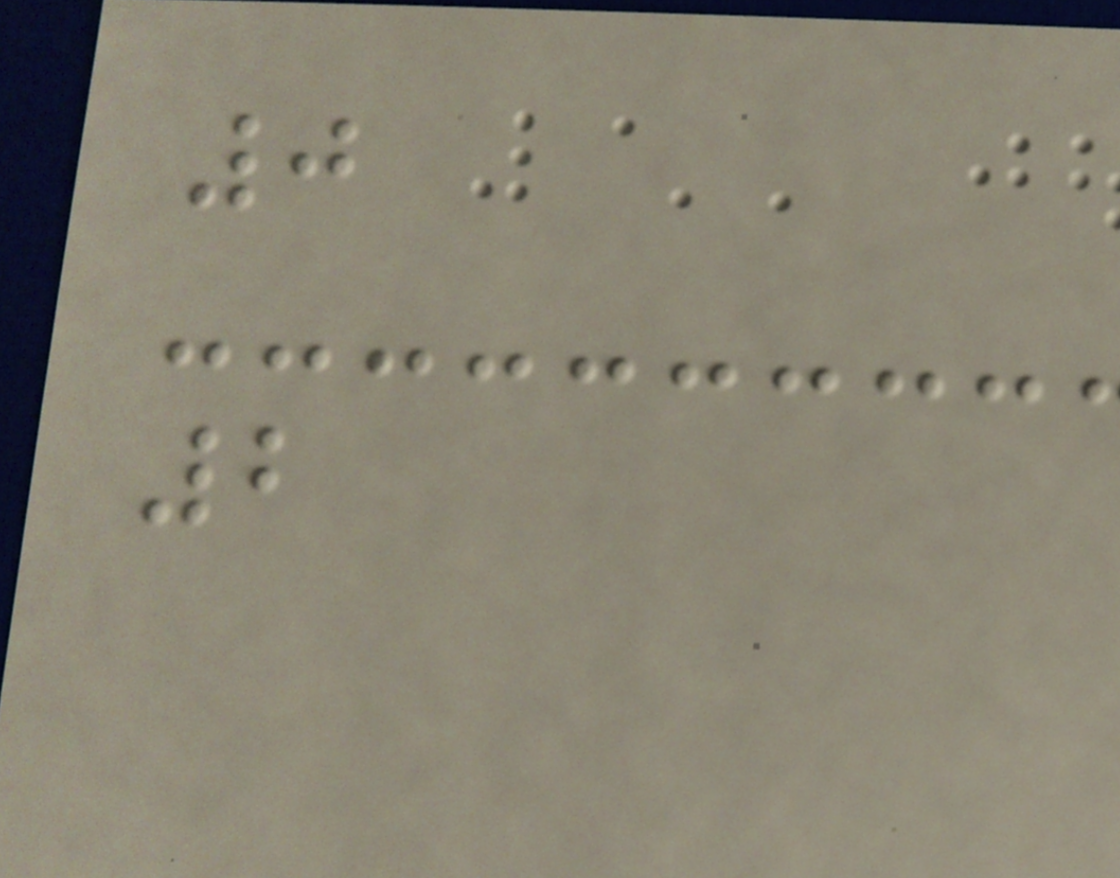0
2
